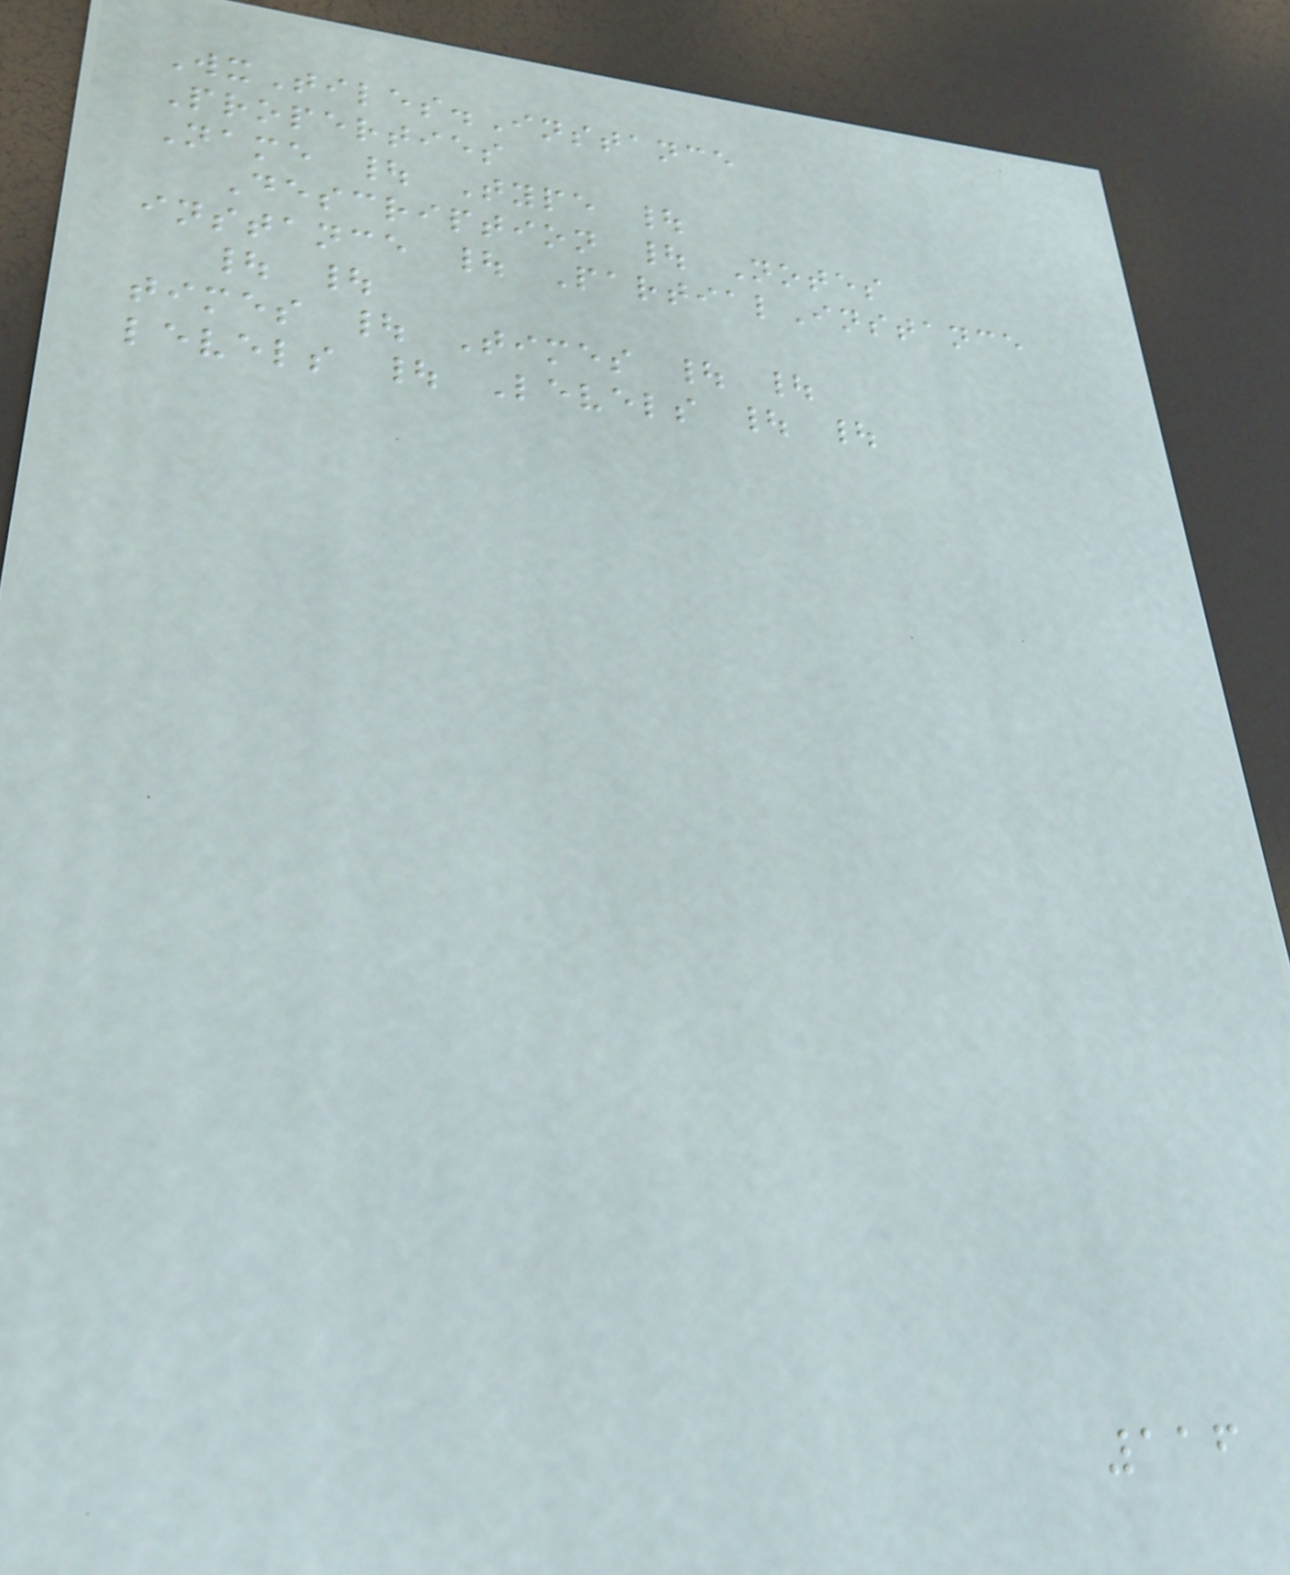WxTiles.Instance
Properties
Name | Type |
Description | Notes
instance | PartialInstance
| |
times | Times | |
levels | Levels | |
116
